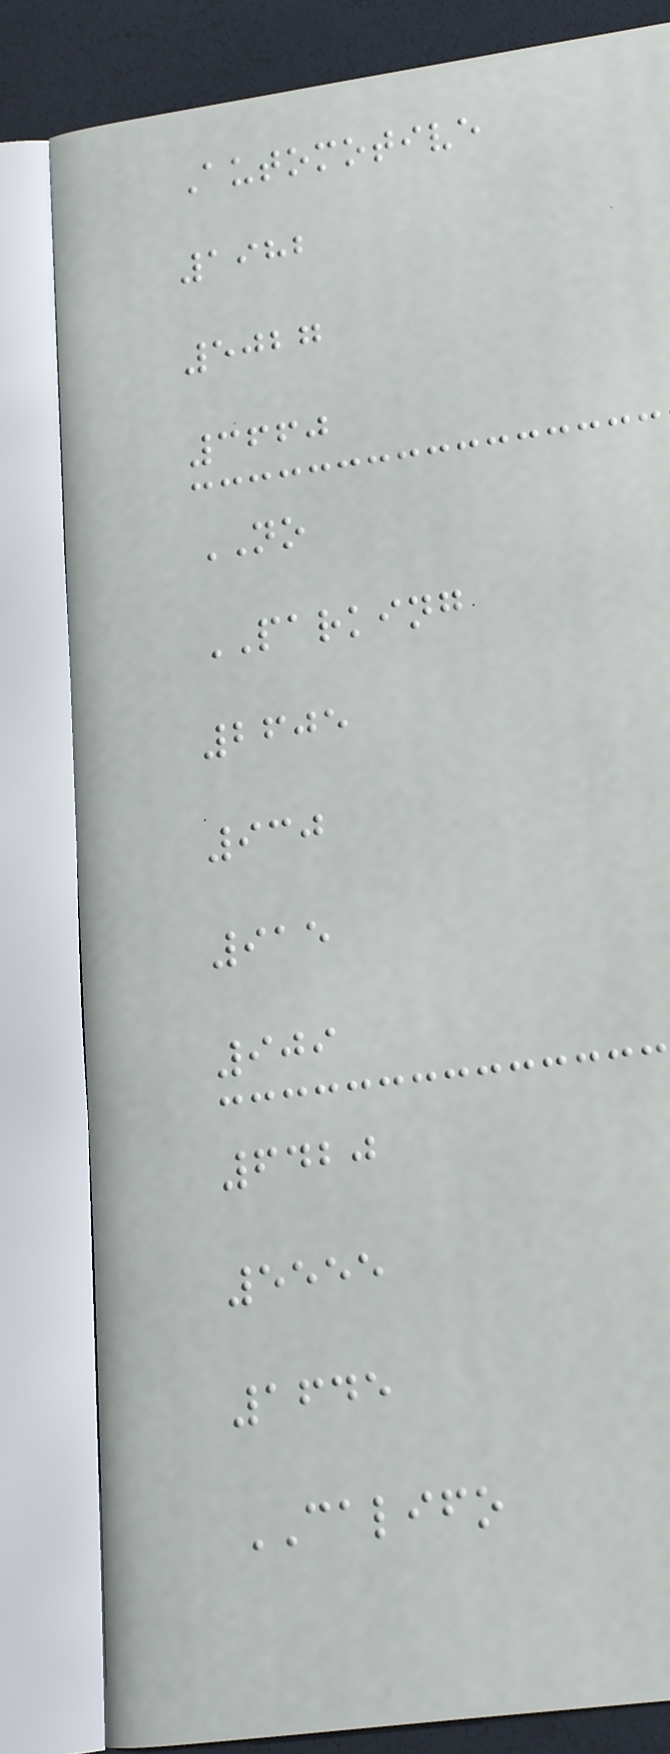Automotive
1982
5027
3660
NO
PARKING
2605
930
915
909
6420
5555
1645
CALIFO
